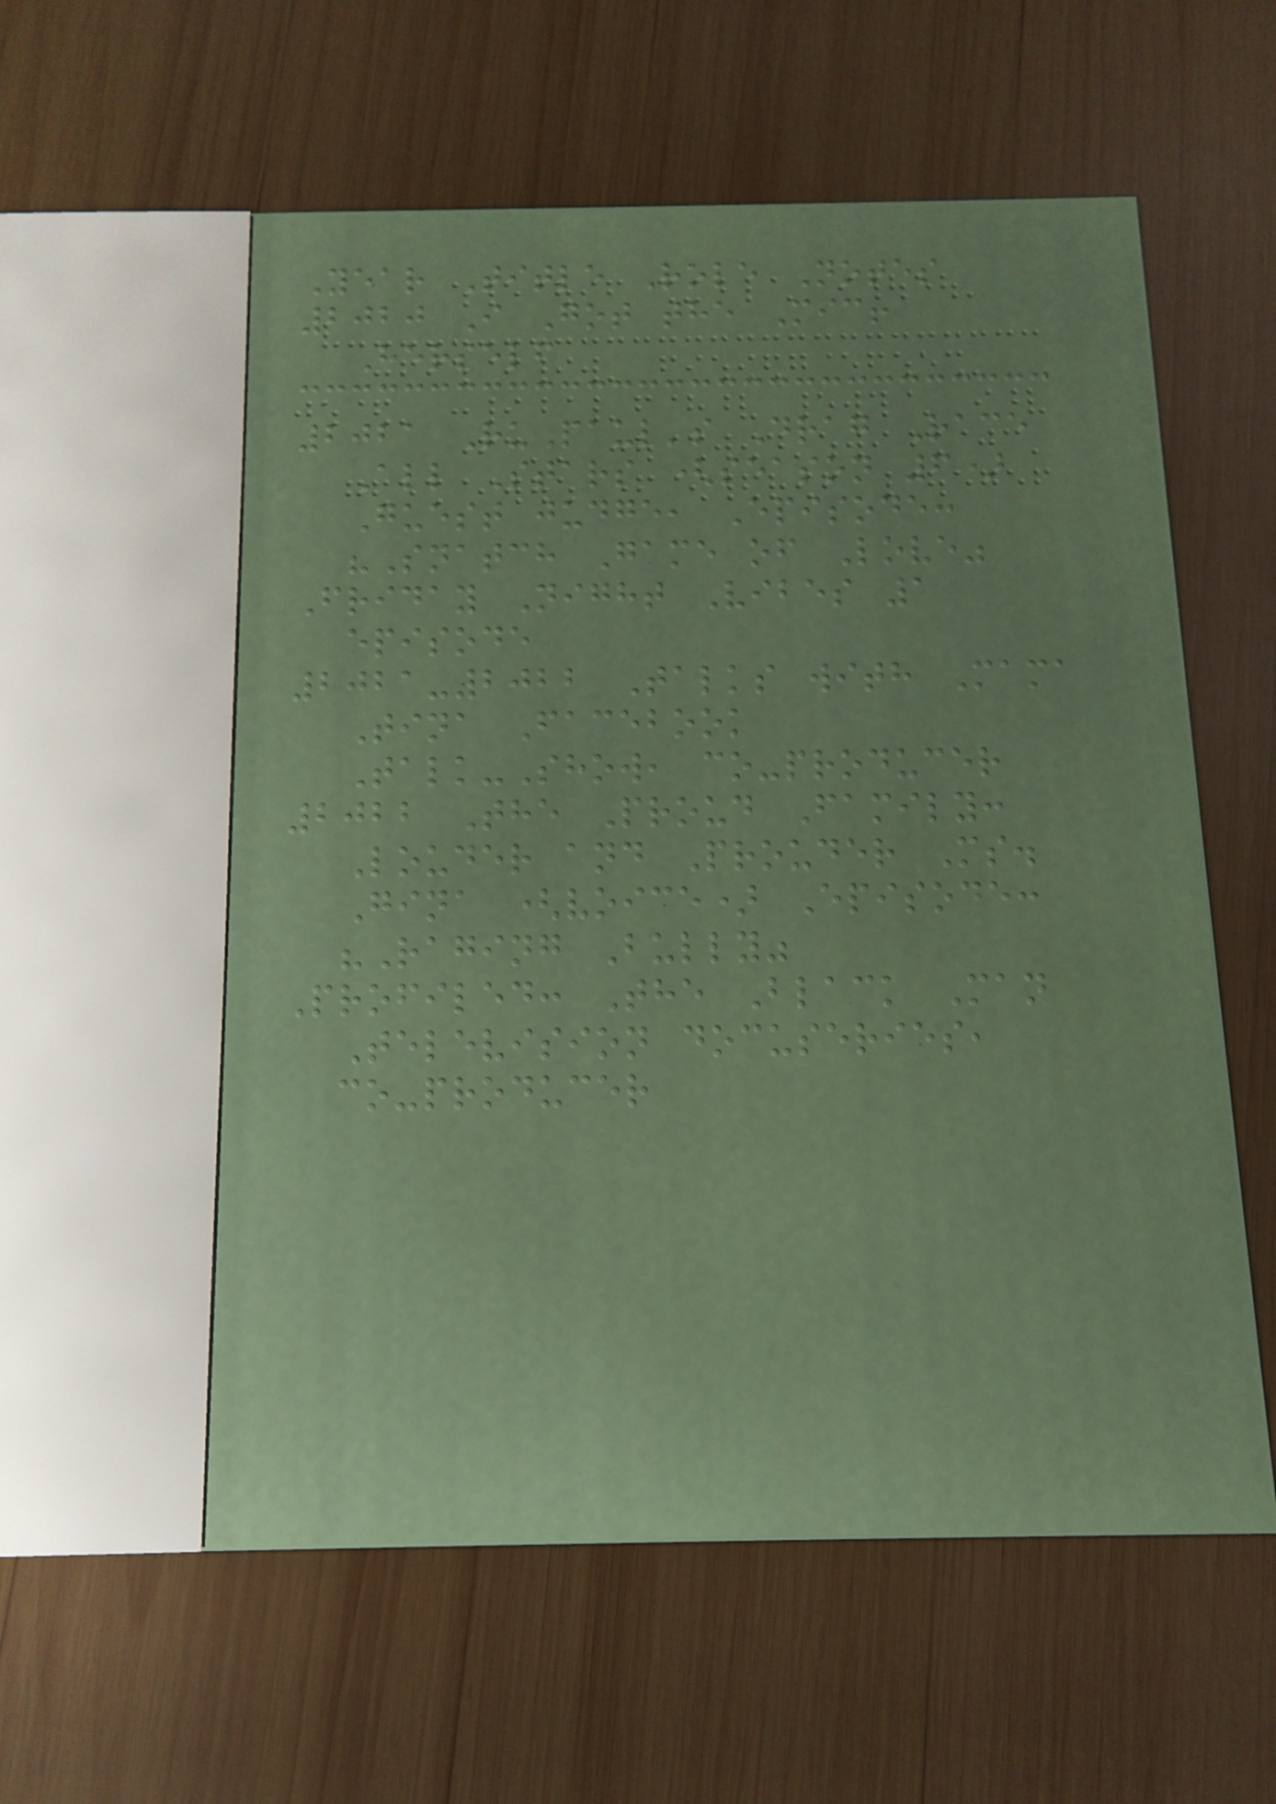Year Title Role Notes
2020 I Got the Mic!
Herself
2021 RuPaul's Drag Race
All Stars (season 6)
Guest judge, Episode:
"Snatch Game of Love"
Friday Night Vibes 1
episode
2021-2022 Talks with Mama
Tina Facebook
Talk-Show, co-producer
2022 The Proud Family:
Louder and Prouder Ms.
Gina (voice) Episode:
"Raging Bully"
Profiled: The Black Man
Television docuseries,
co-producer
